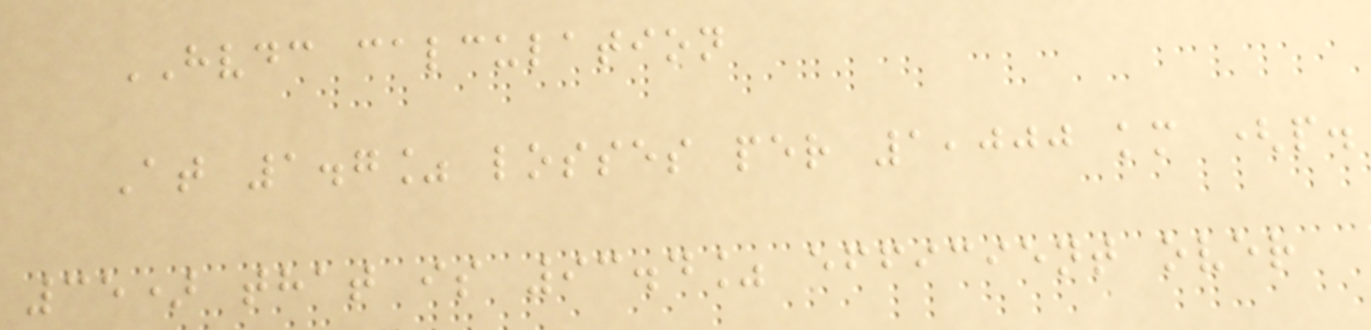HVDC calculation
At 1.7% losses per 1,000 km (p.
35) that is 93.4% efficient over
